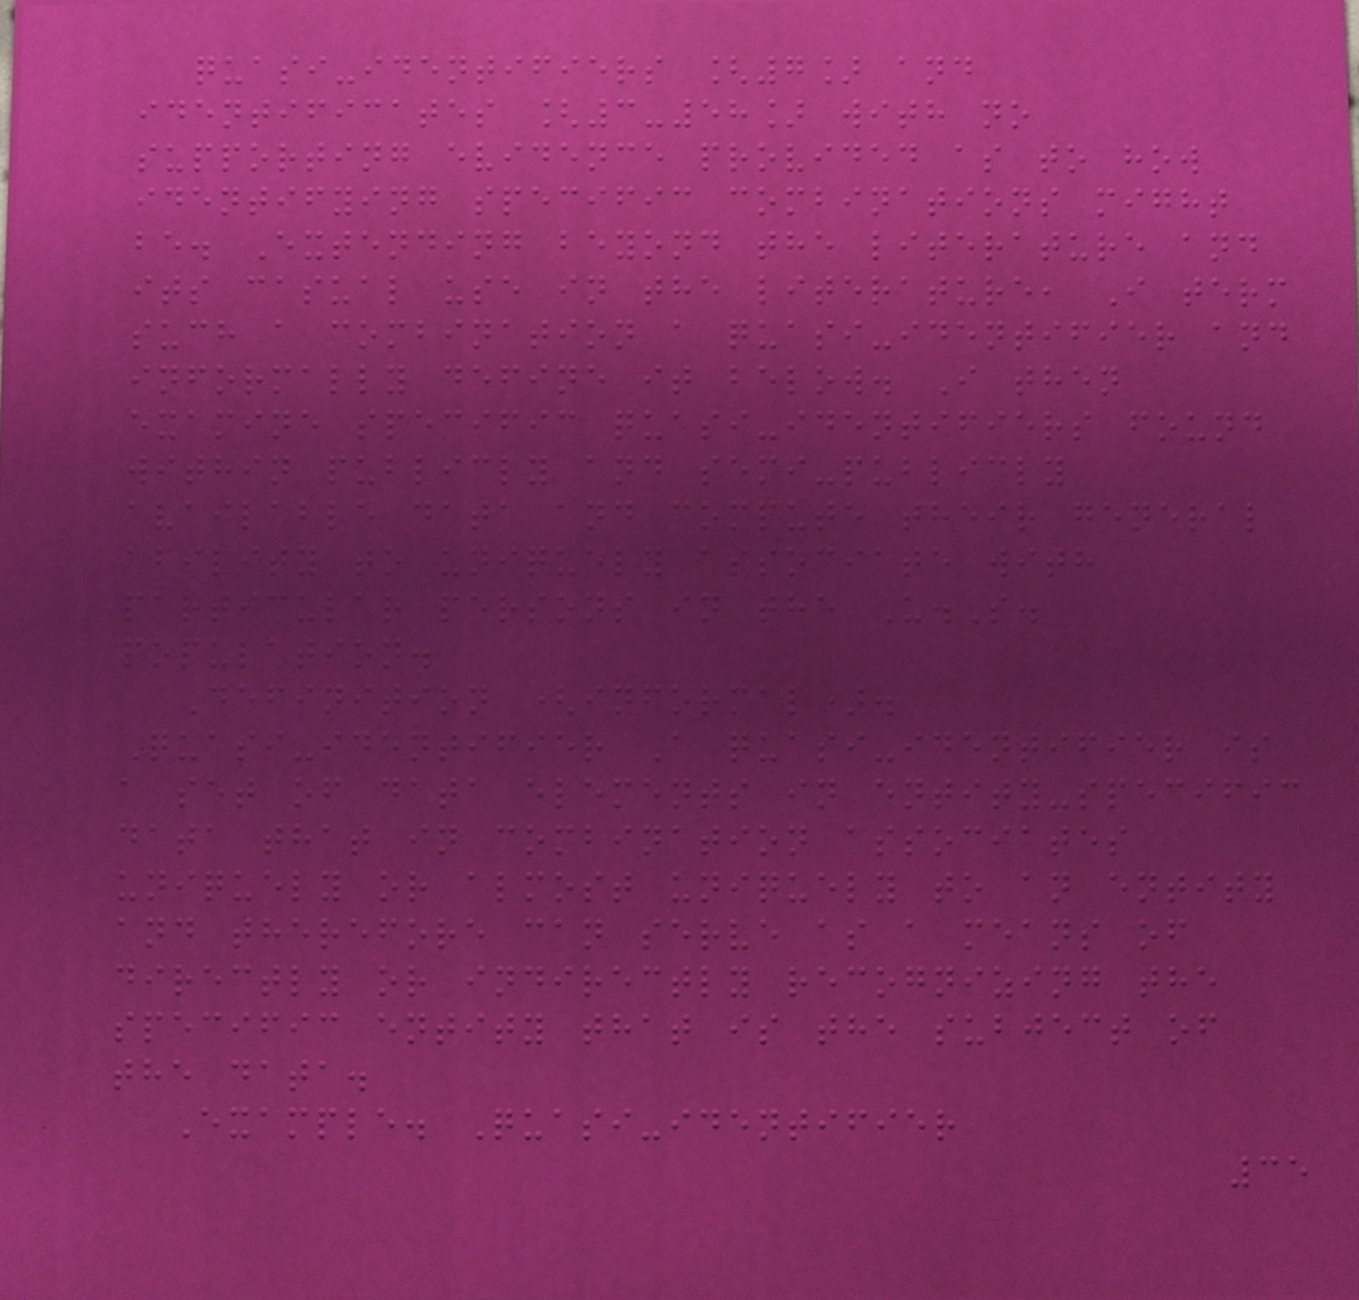quasi-identifiers [7] and
identificates [3-58] with no
supporting evidence provided as to how
identifying specific combinations might
be. Extending beyond the literature and
its casual use in the literature, I term
such a combination a quasi-identifier and
informally define it below. I then
examine specific quasi-identifiers found
within publicly and semi-publicly
available data and compute their general
ability to uniquely associate with
particular persons in the U.S.
population.
Definition (informal).
Quasi-identifier A quasi-identifier is
a set of data elements in entity-specific
data that in combination associates
uniquely or almost uniquely to an entity
and therefore can serve as a means of
directly or indirectly recognizing the
specific entity that is the subject of
the data.
Example. Quasi-identifier
35
